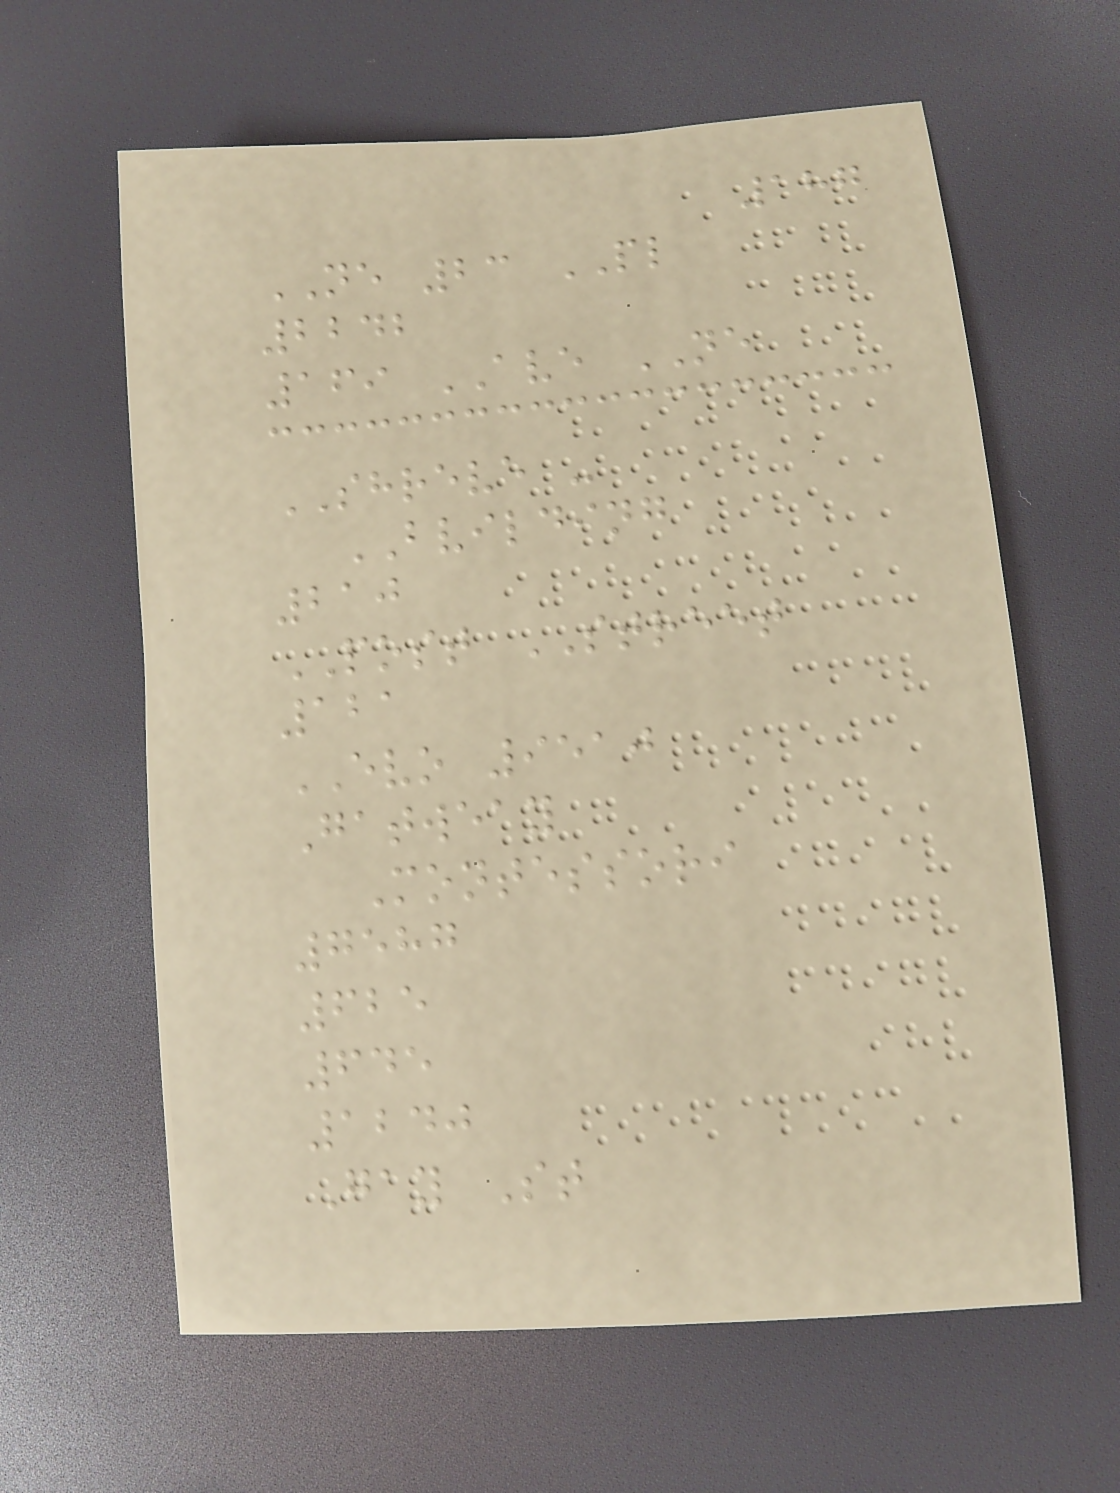187
NE 23 PL
2242
169 AVE NE
SHREVE -
BVILDING
210
POST STREET
121
EVO 9510
Gatweay
Montessori
7587
625
645
1240
Gay St
